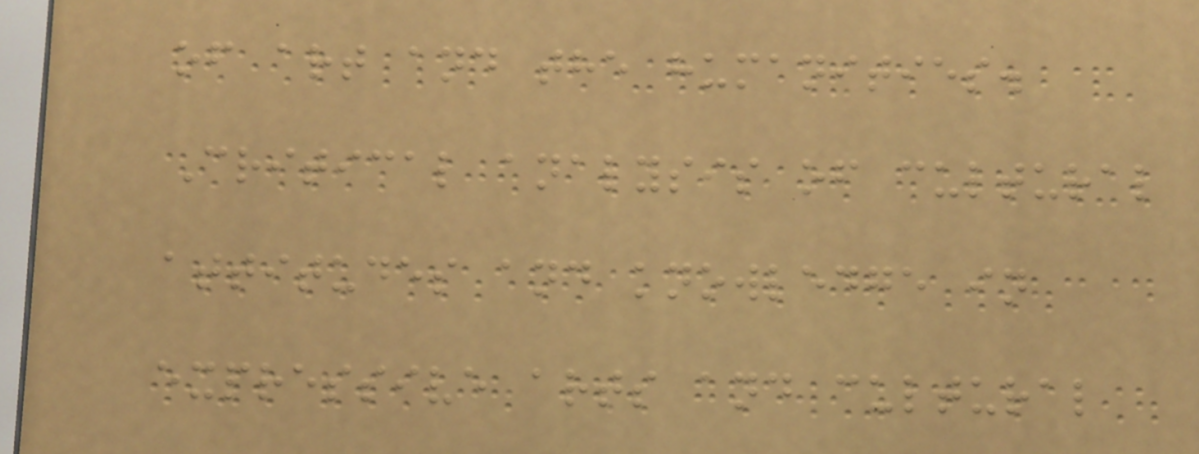of art and the humanities.
Critical analysis of cultural
attitudes and knowledge in
expressive arts and cultural
